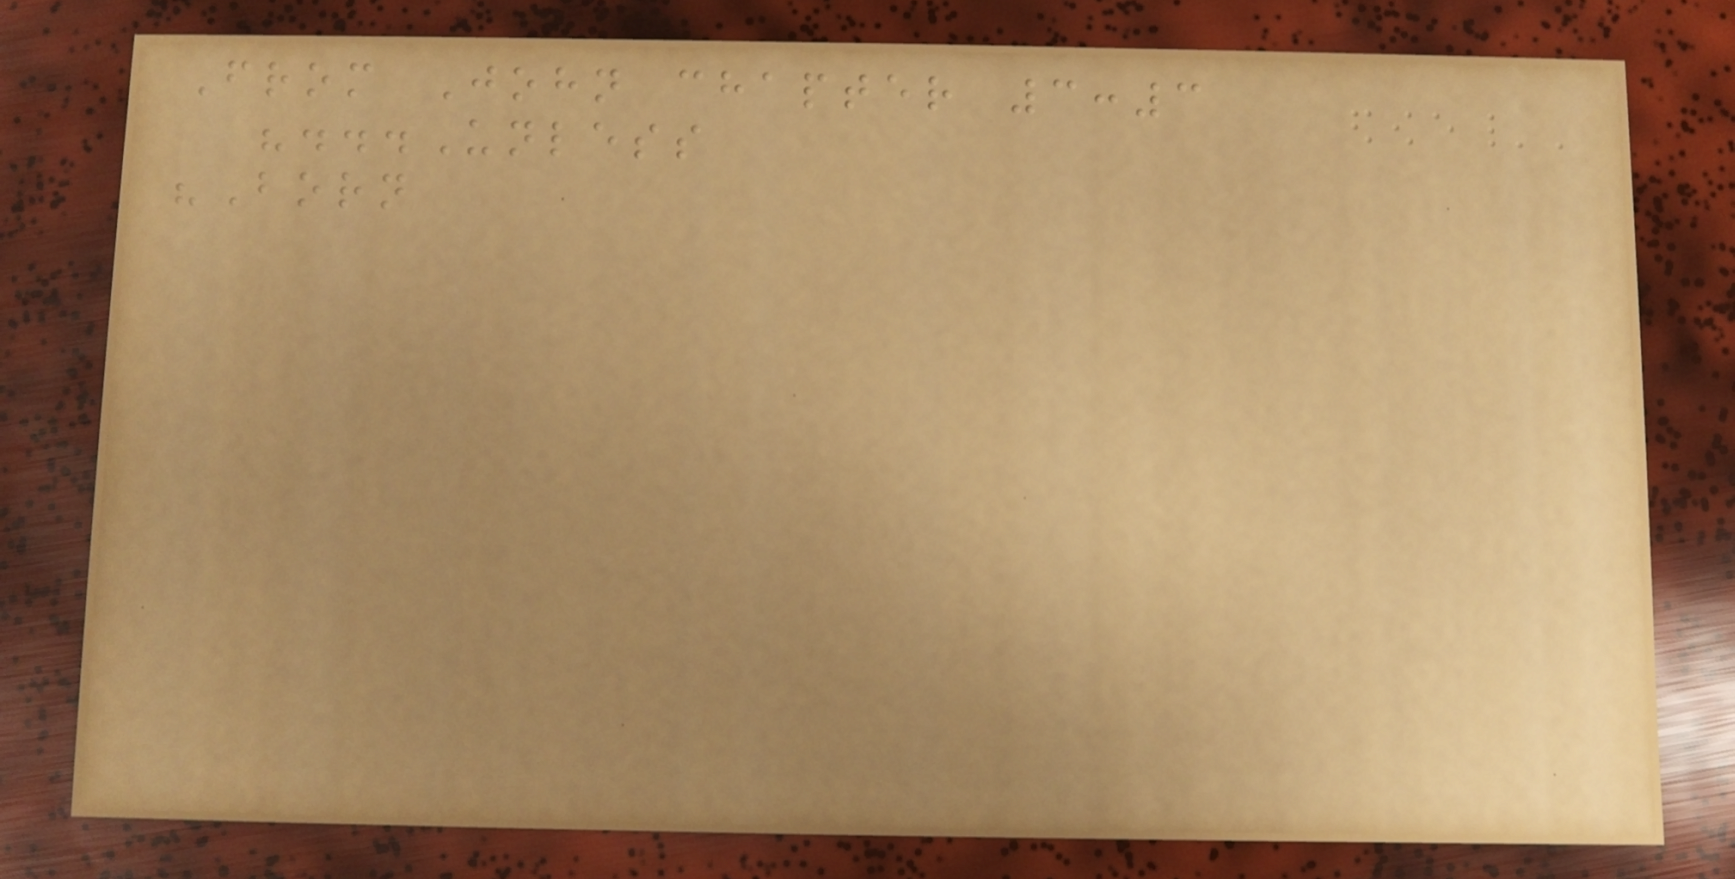From John chapter 3:3
"...Unless
"Born
